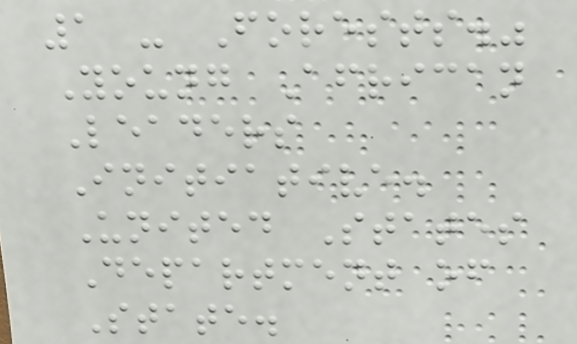1 - Forests."
Young African
Leaders
Initiative.
United States
Department of
State.
